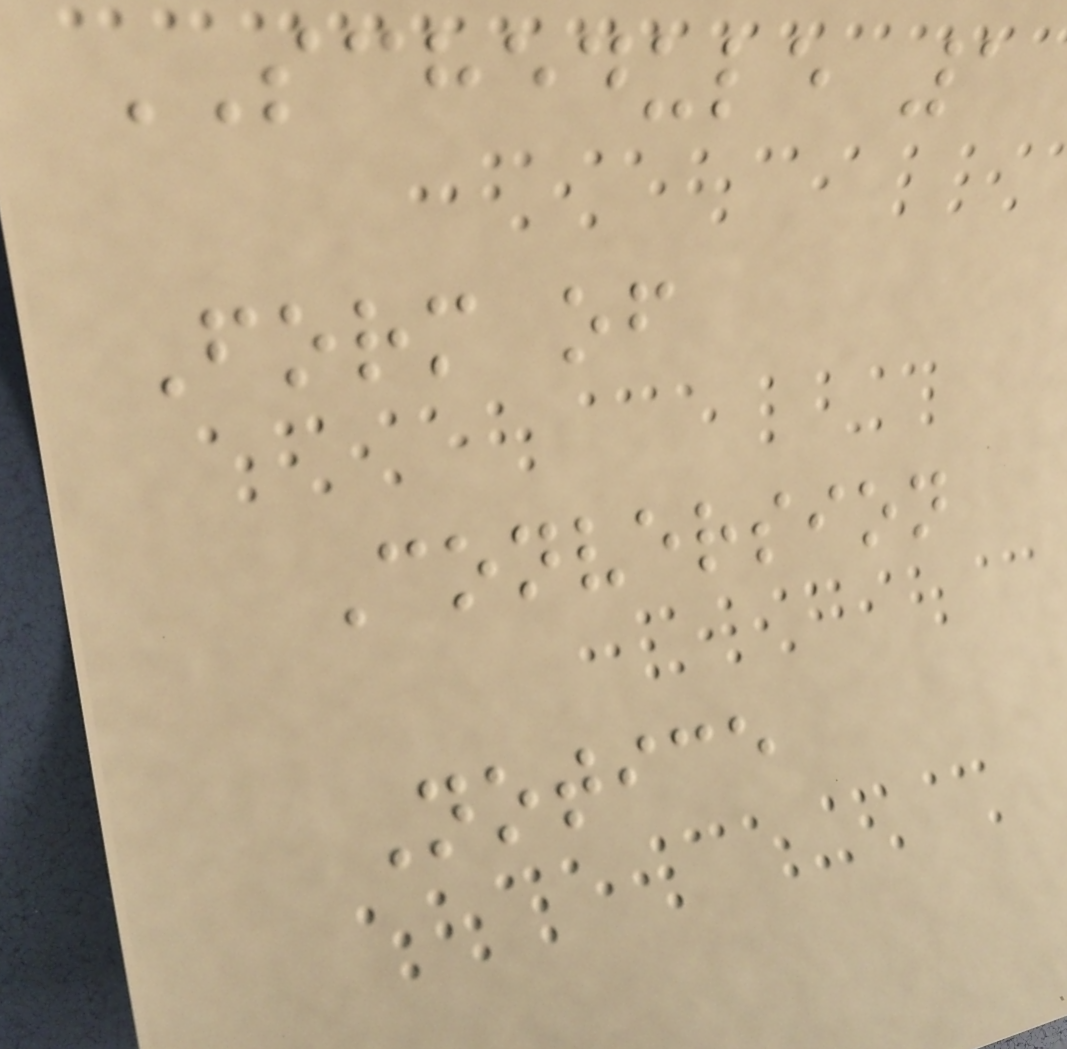SCHEDULE 1
Form of
Conversion
Notice
